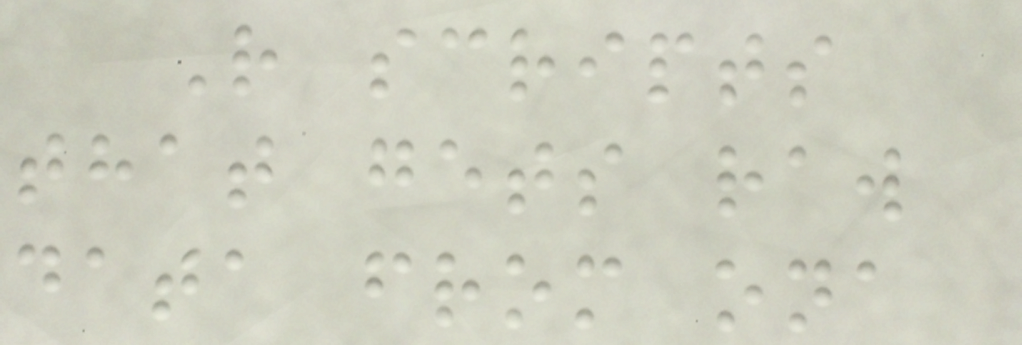R scripts
that gets raw
data from ona
